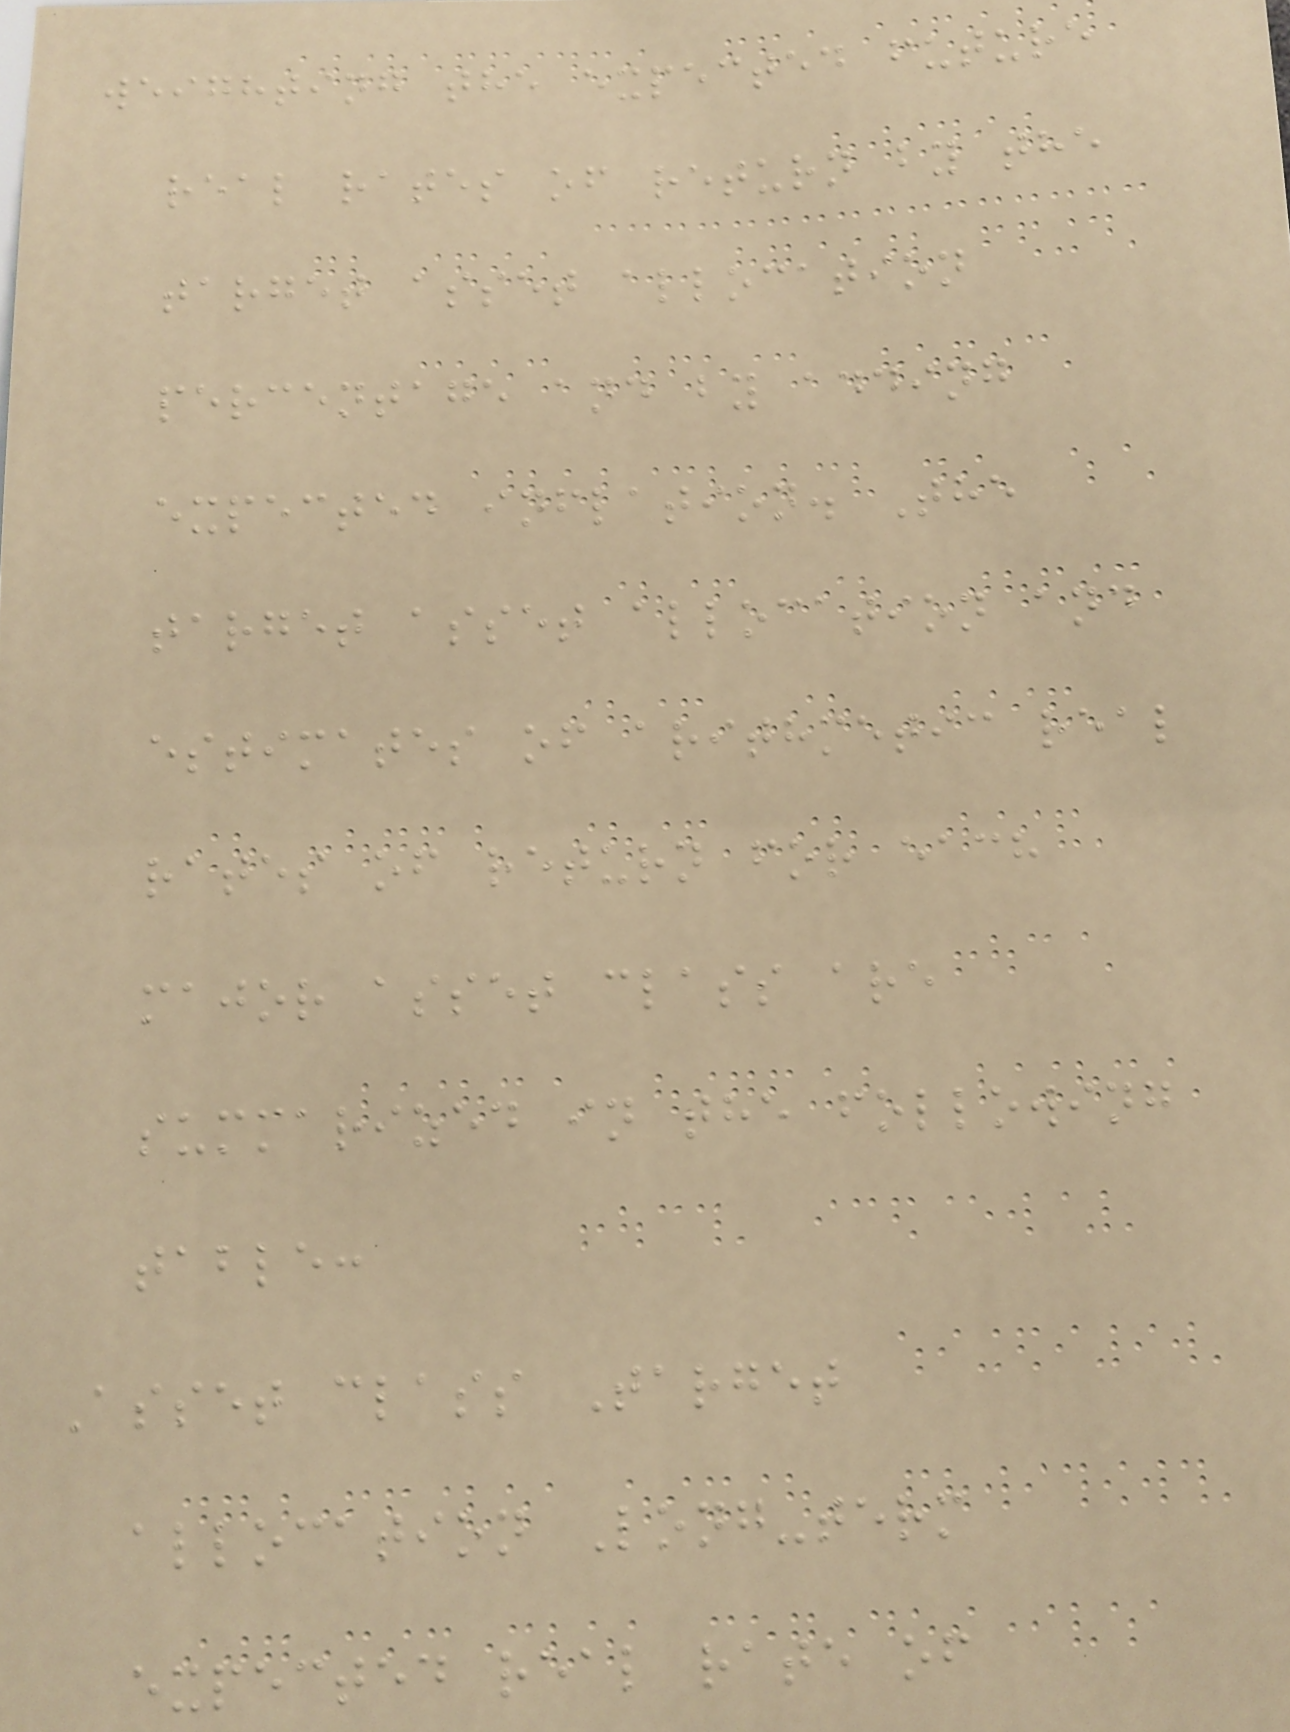weighting the expected future
real rates of return by the
target asset allocation
percentage and by adding
expected inflation. The
target asset allocation and
estimates of arithmetic real
rates of return for each
major asset class are
summarized in the following
table:
Asset class Target
allocation Long-term
expected real rate of
